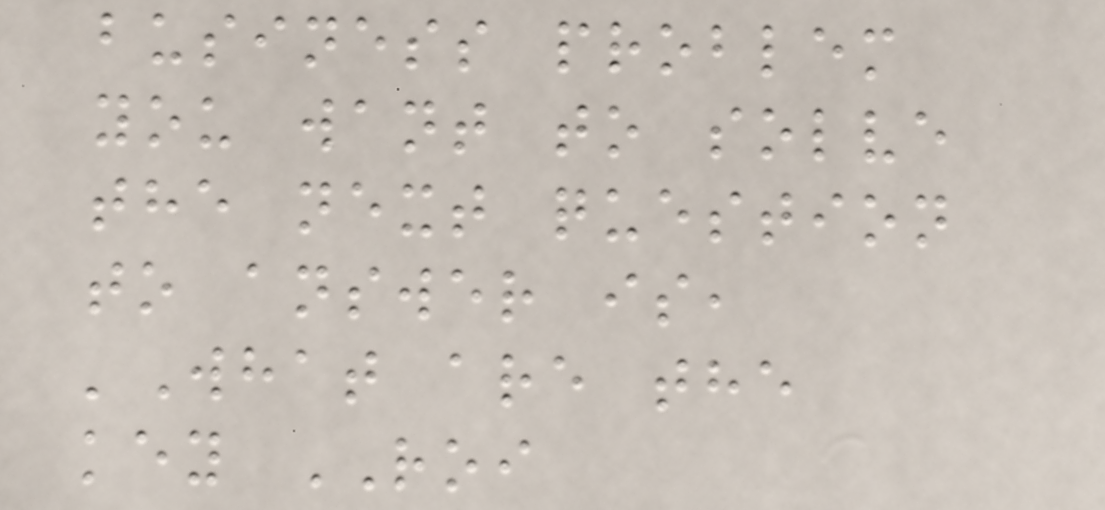business problem
you want to solve
the next question
to answer is,
'What are the
key ROI
